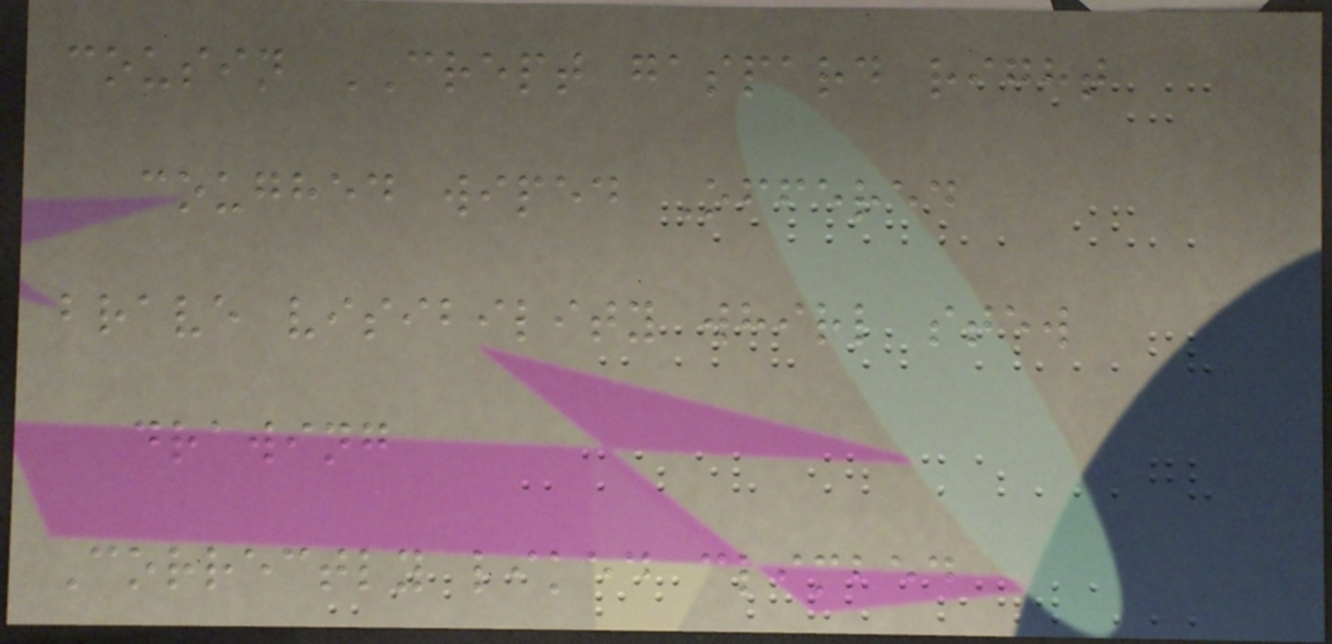cousin CREPT gaspard right
coughed wiped Offered
brave visibility whirl stew
drawing
Correctly liked climbed
